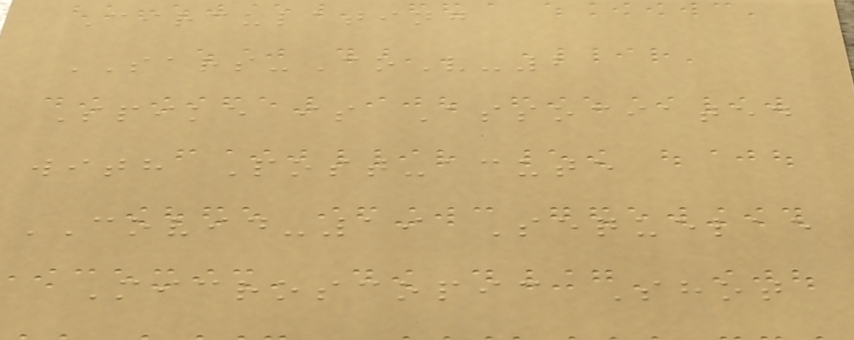Circulating
SARS-CoV-2
Spike is Associated
with Post-acute
COVID-19 Sequelae
Microscopic Shot
